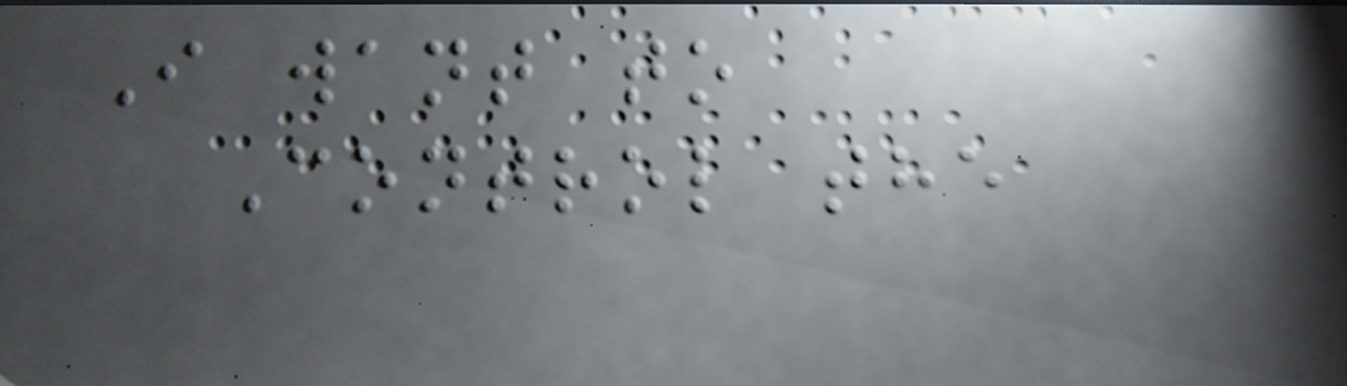I want to
Control the
